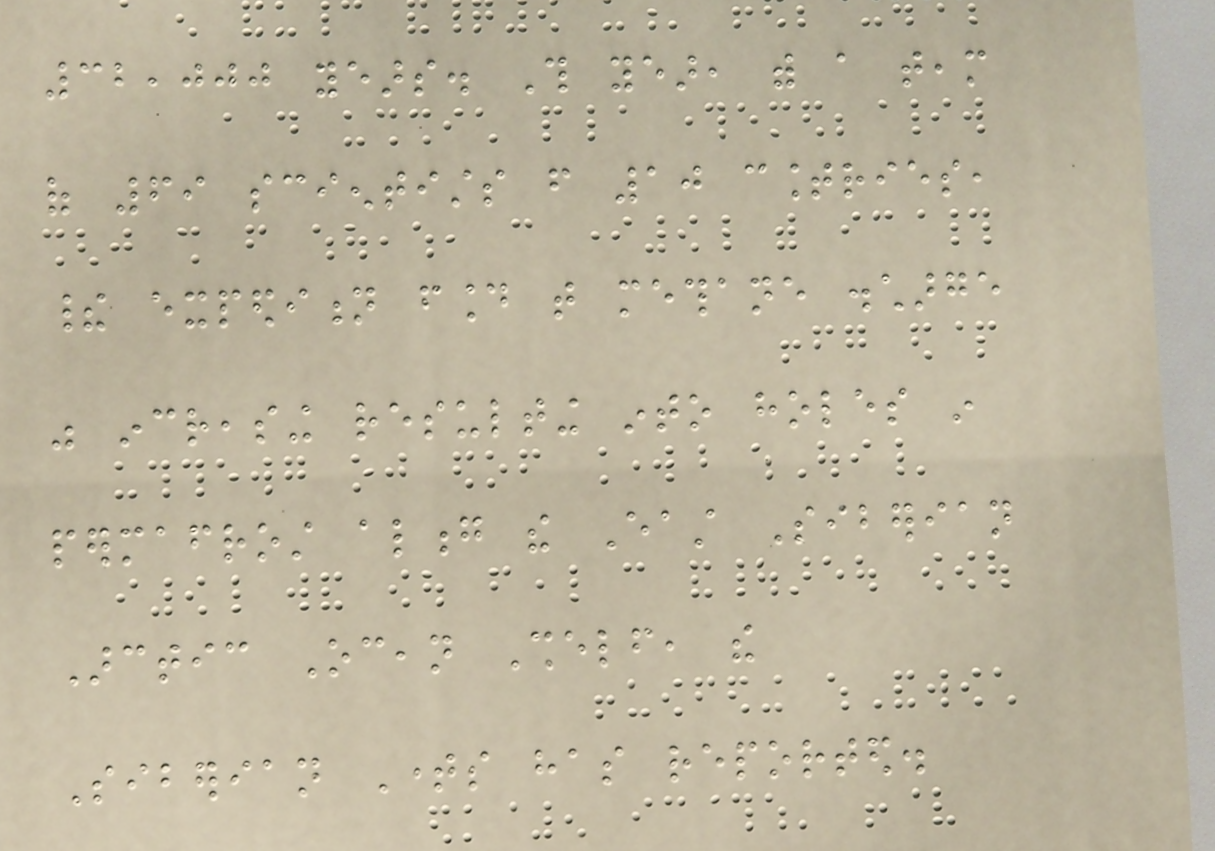32,000 years. This year, with a team
of 69 scientists from 10 countries,
their expedition found that methane discharge
was increasing resulting into holes in
permafrost along the East Siberian
Arctic Ocean Shelf, the
Siberian Times has reported.
